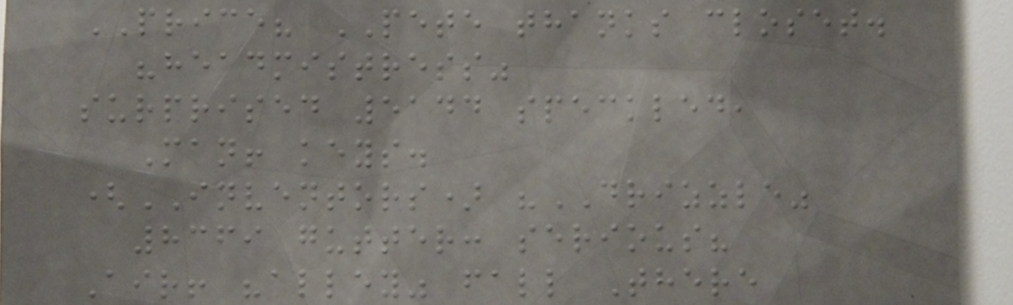PRICE? PETE thanks closet.
"headmistress"
surprised 5144 speckled,
Man! keys.
(INVENTORS) "DRIZZLE"
8369 gutter: serious?
Air! "alley" fall There
